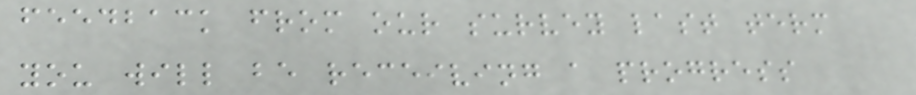feedback from our survey last term
you will be receiving a progress
